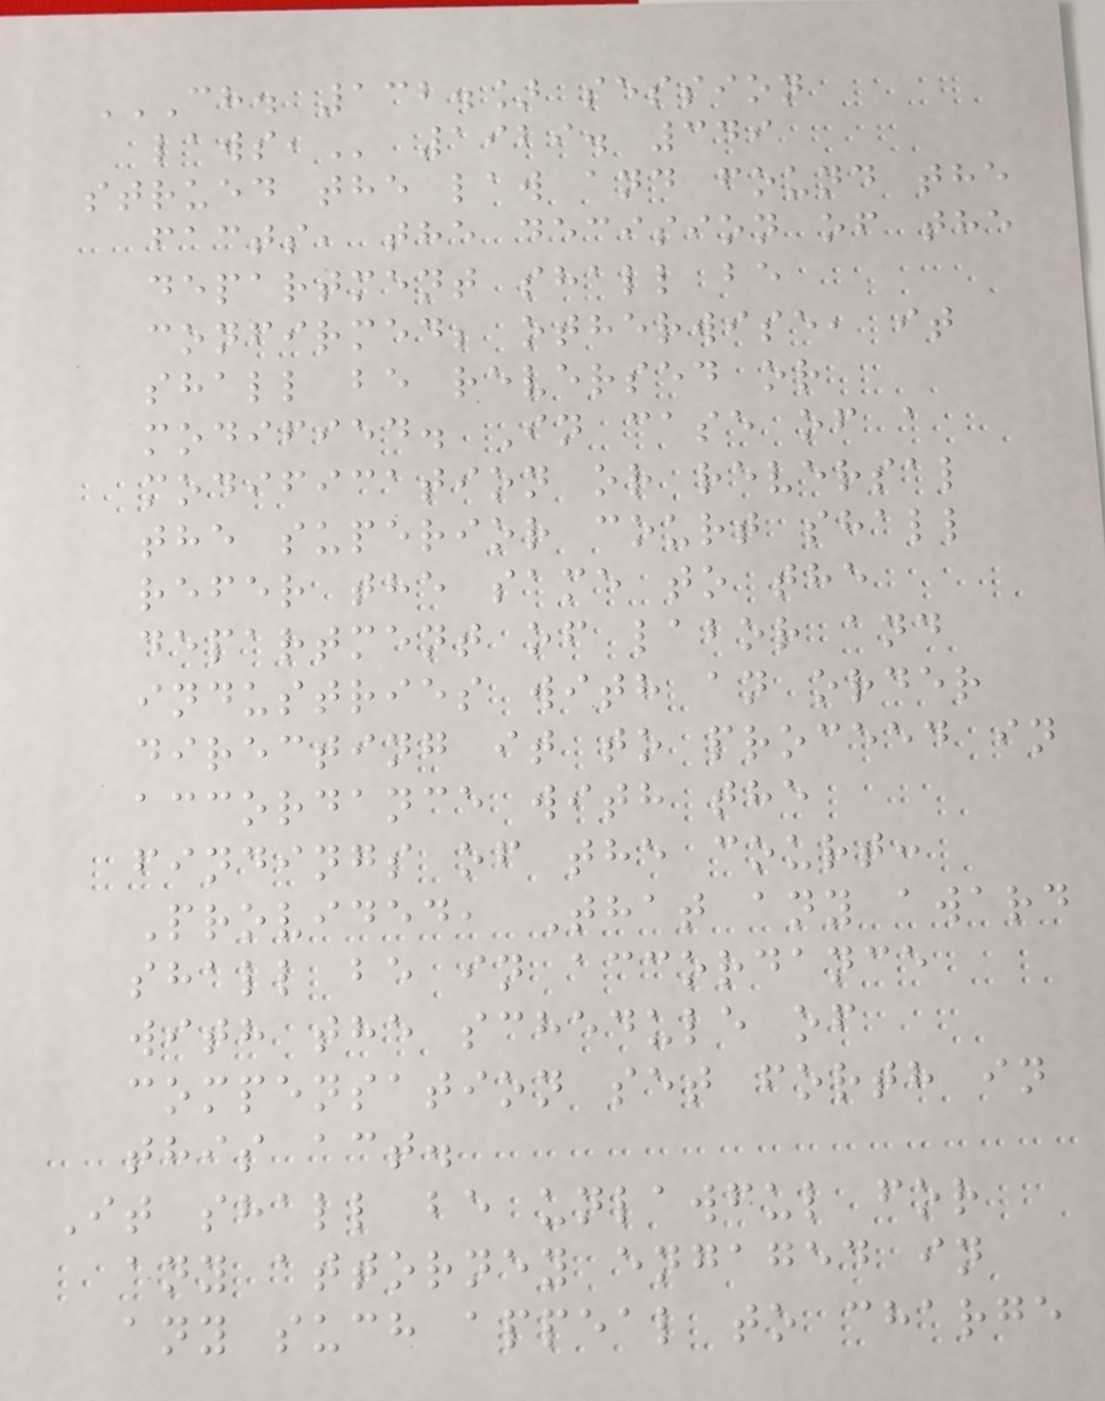CH. 132.] SESSION
LAWS, 1929. 349
strued the law and found the
facts, the decision of the
department shall be
confirmed; otherwise, it
shall be reversed or
modified. In case of a
modification or reversal
the superior court shall
refer the same to the
department of labor and
industries with an order
directing it to proceed in
accordance with the
findings of the court:
Provided, That any award
shall be in accordance
with the schedule of
compensation set forth in
this act.
It shall be unlawful for
any attorney engaged in
any such appeal to charge
